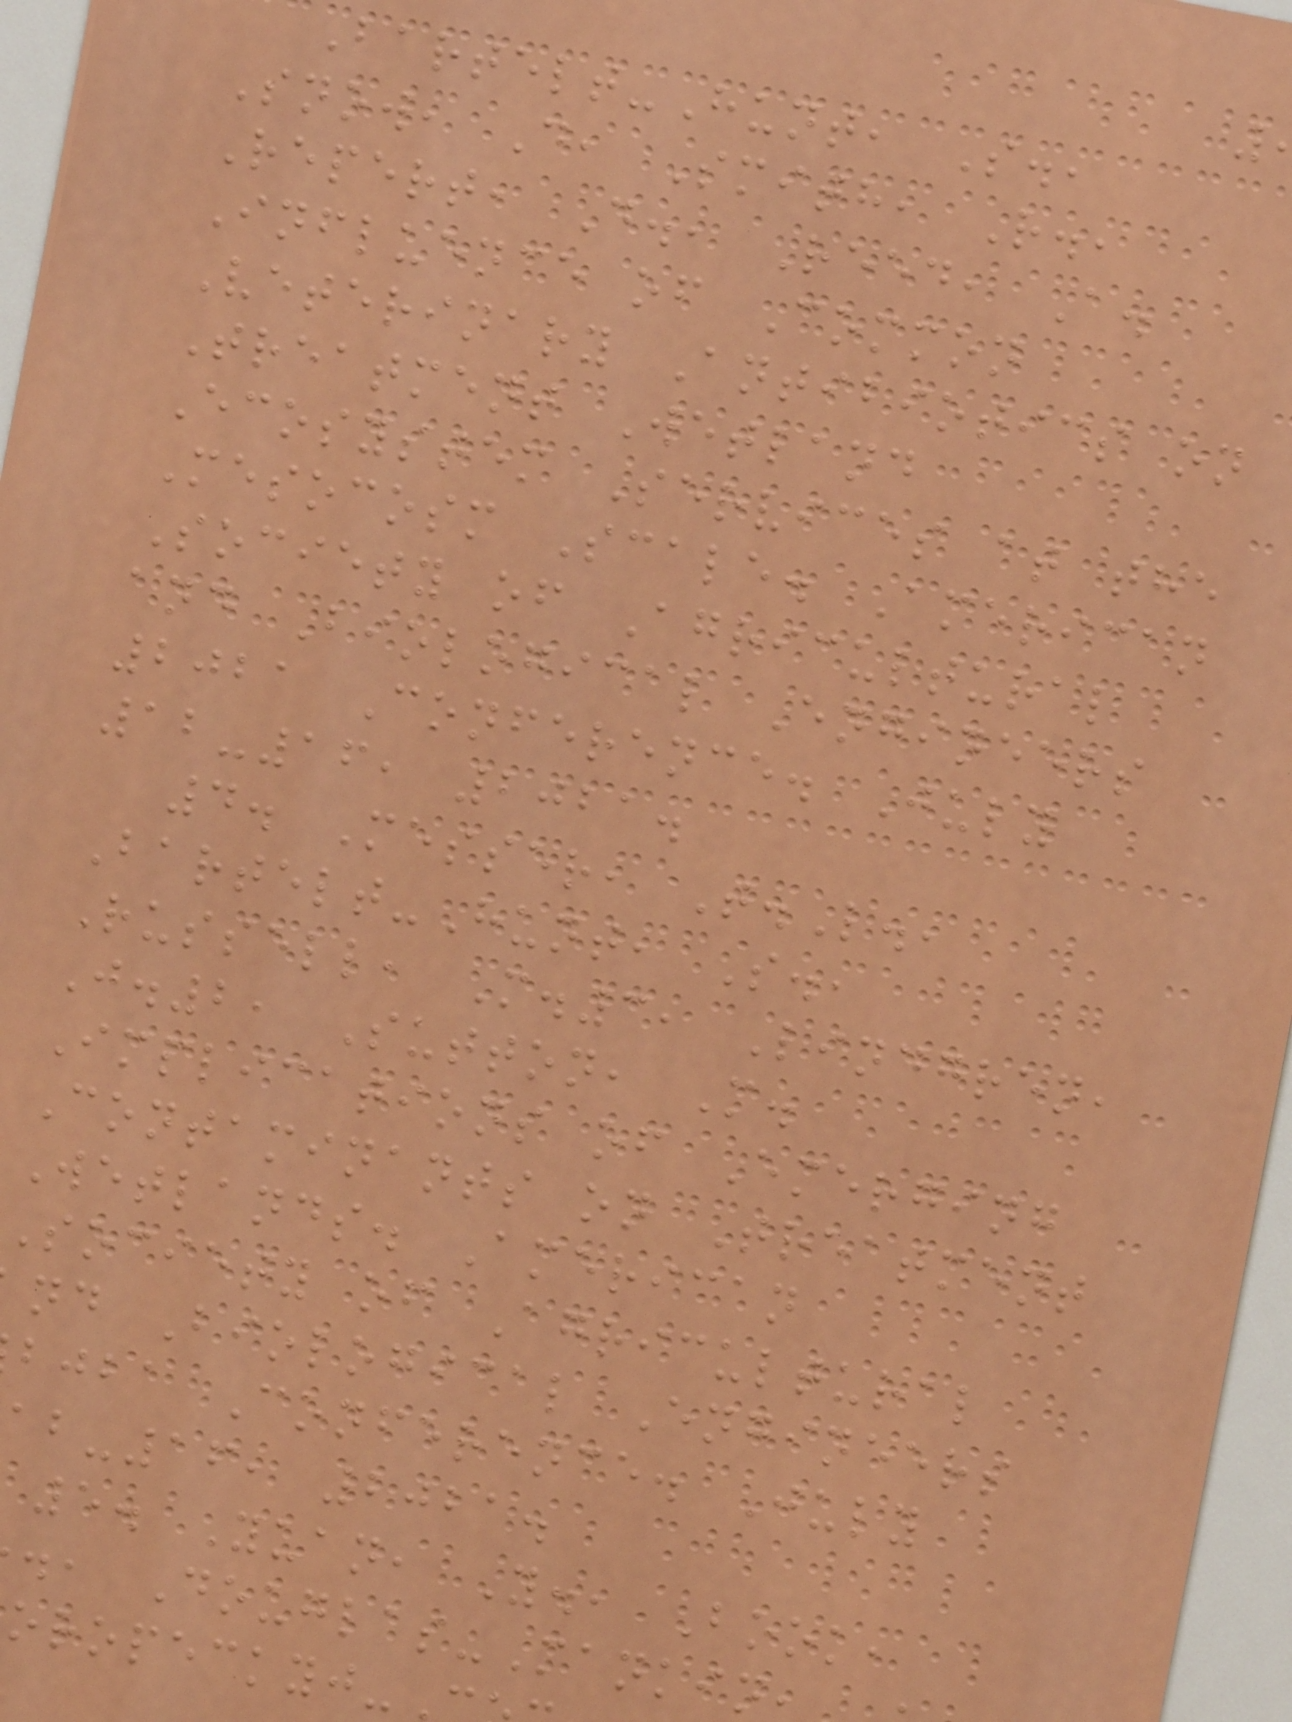Bartelt-Hunt, S.,
Snow, D, Smith, R.,
Repert, D., Reed, A.
Influence of Common
Veterinary Antibiotics on
Treatment Wetland
Ecosystem Services at the
Mesocosm Scale. American
Society of Agricultural
and Biological Engineers
2021 Conference. July
12-16, 2021.
4. Messer, T.L.,
Bartelt-Hunt, S.,
Russell, M.3, Lindgren,
J.2, Sutton, M.
Implications of Emerging
Contaminants on Treatment
Wetlands. American
Society of Agricultural
nd Biological Engineers
bjba Conference. July
-16, 2021.
5. Yuan, Y., Book,
., Douglas-Mankin
